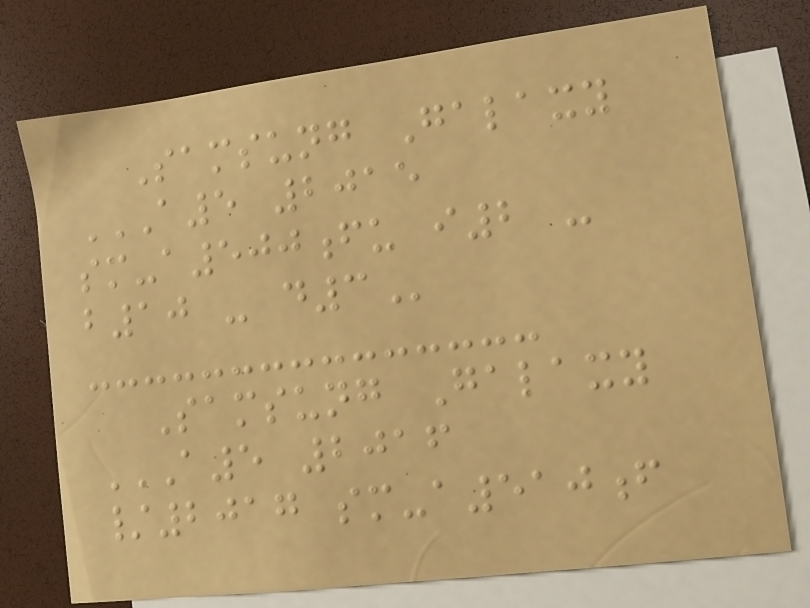Samsung Galaxy
A5 2015
SM-A500FU I2 -
B10 - D3
Samsung Galaxy
A5 2016
/2017 SM-A510F
